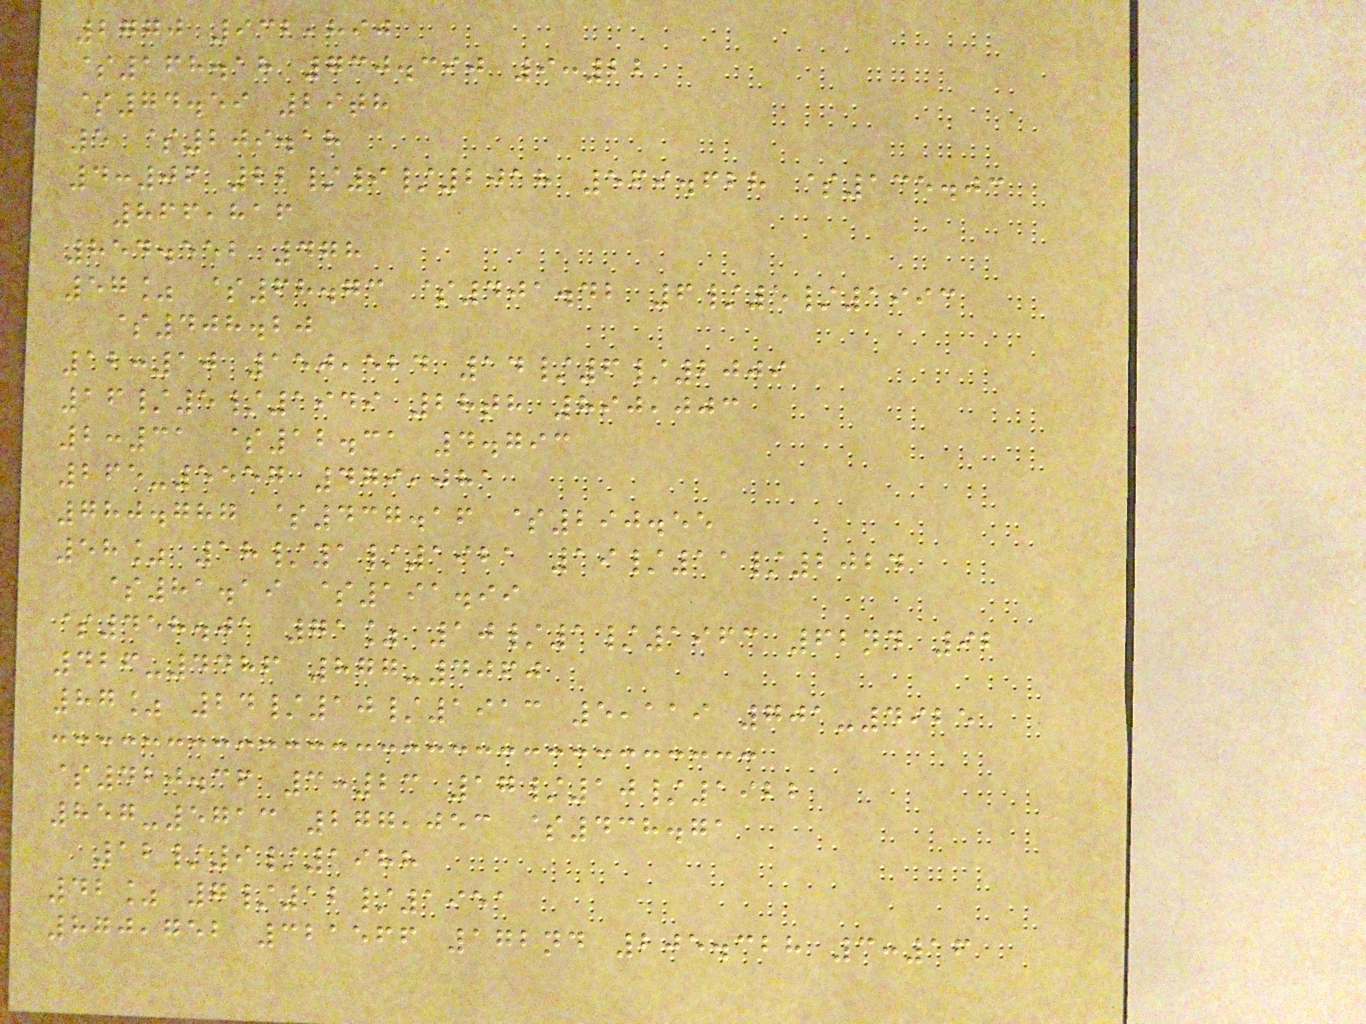2770 932,890
$168.18 730.390 9:22
$74.59 29th
5 $209.18
4:06 22/9/2018 569.628 $135.03
866,816
854.552 478
57% $68.73 $401.42 6/5/1993
$408.20
12:10 150,524 14/6/2009
16/5/1949 28th 890,003
2:31 $12.31 4.793
265-5557 479,081
780.787 $437.16 $290.55
58% 18/1/1921 19/11/2024
$81.19 $191.99
$458.01 71% 10/1/1963 62nd 92
426-4486 877-4060
87% 24/10/1913 5,119 701-4925
$420.36 3:23 17/10/1922
857-5713 277,053 $438.71
12/9/1988
42% 7/12/1951
870,752 321566 172nd 205.328 3:16
